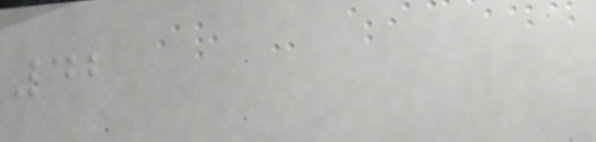42
